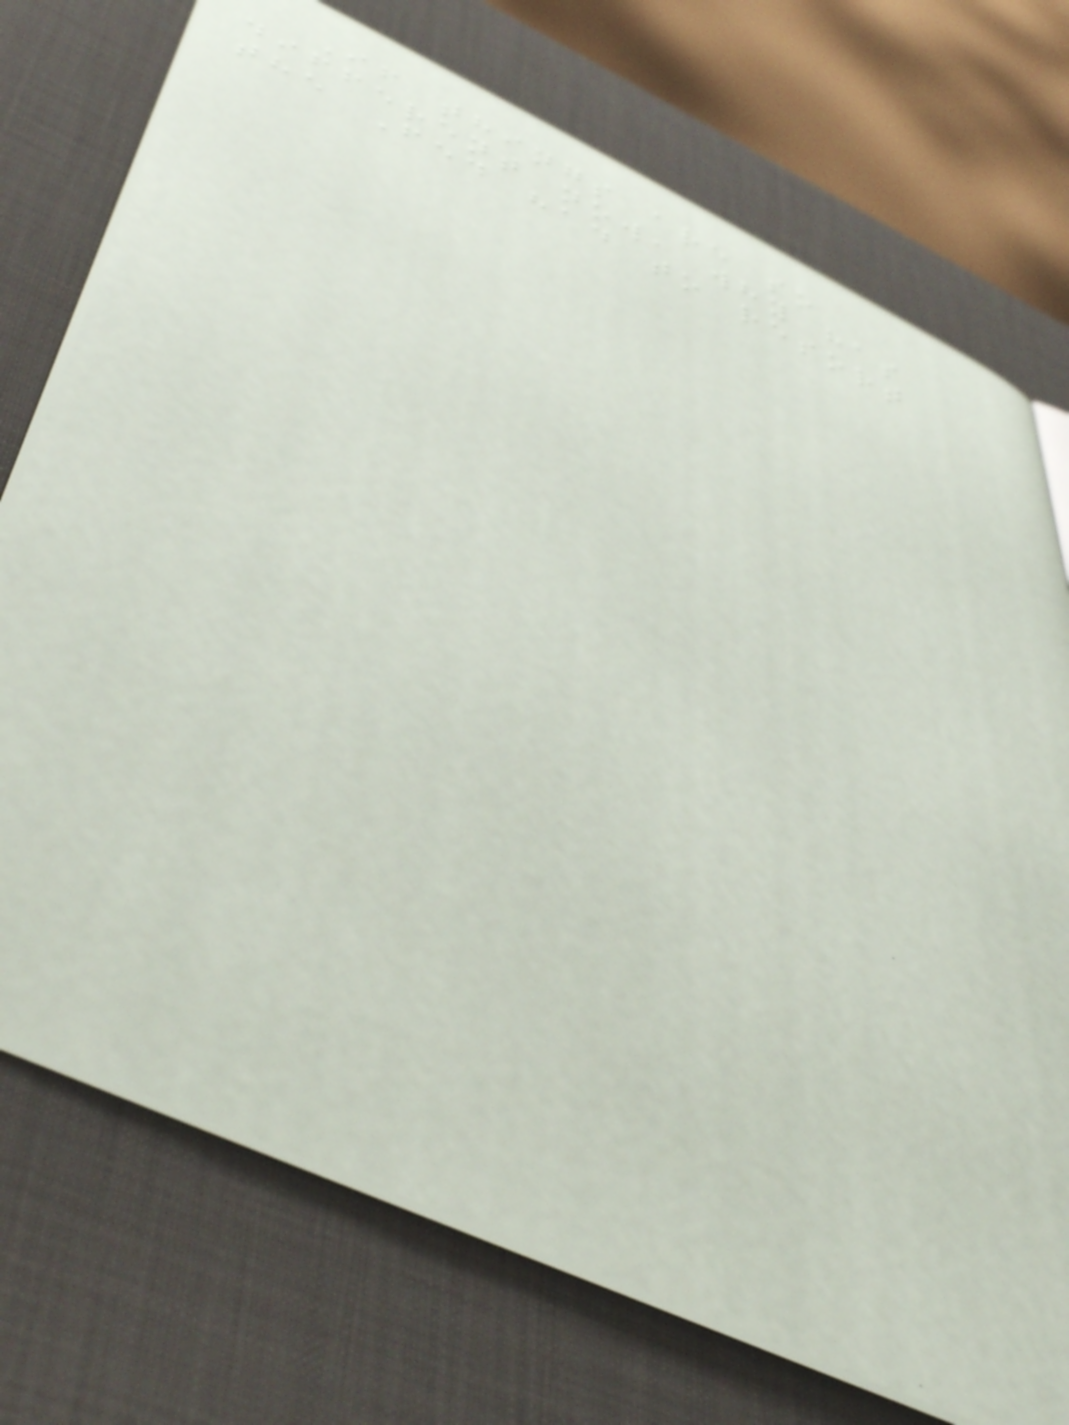If things are so
different now, why has
the Fed had to resort
